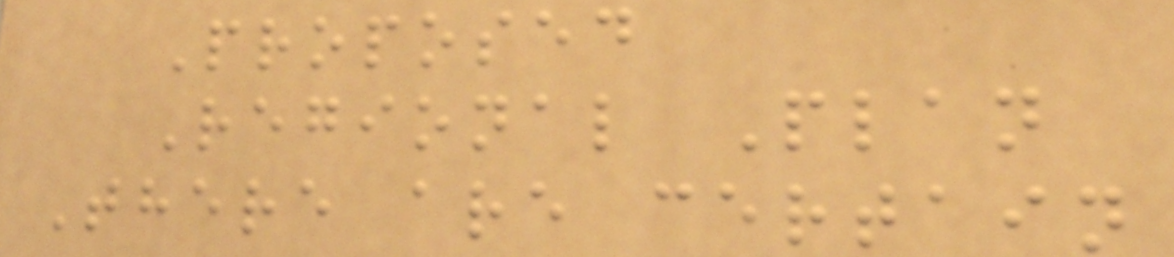Proposed
Regional Plan
There are certain
